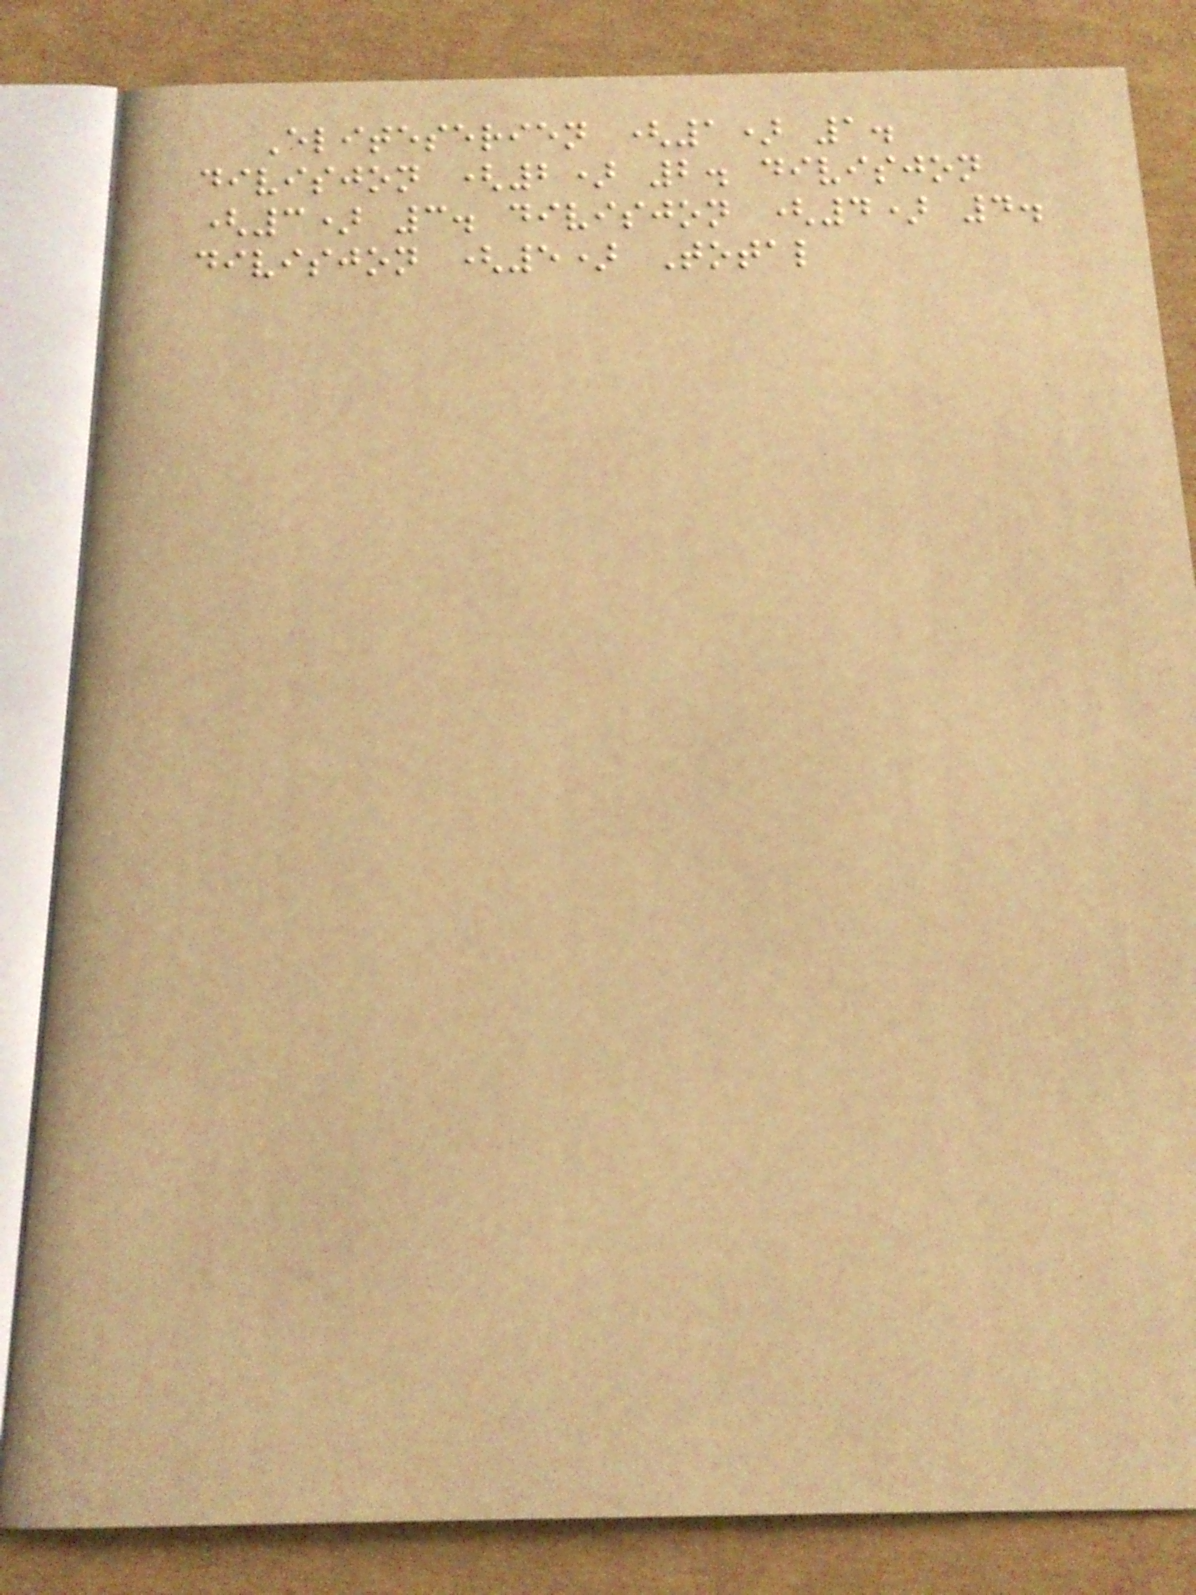Eliteserien (1) 1.
divisjon (2) 2. divisjon
(3) 3. divisjon (4) 4.
divisjon (5) Total
